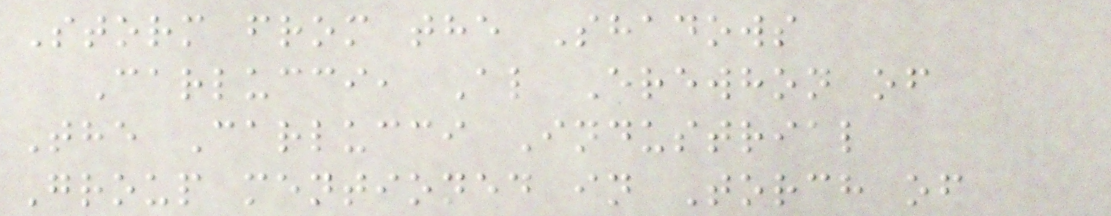Storm from the Shadows
Carlucci, Al Erewhon of
The Carlucci Industrial
Group mentioned in Torch of
